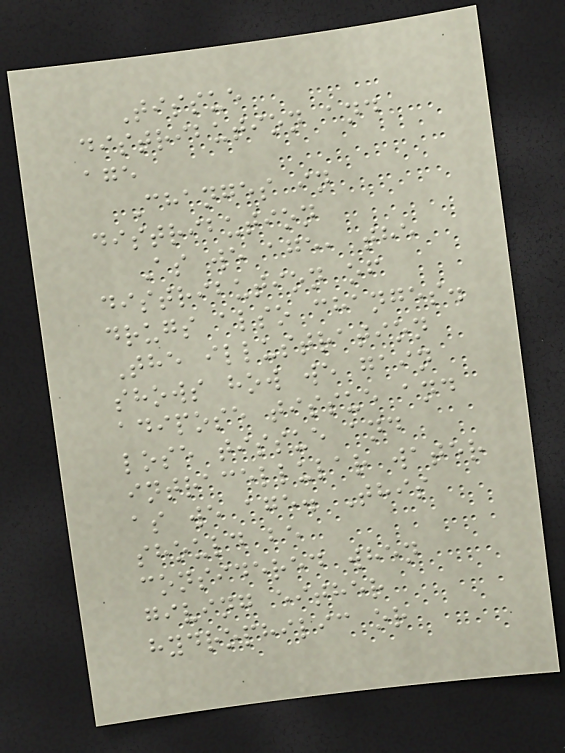Tissue
distribution and
age
Changes in
distribution
As we age, the
distribution of
drugs also changes.
The illustration
shows how we gain
adipose tissue and
lose tissue and
intracellular water
as we age. This
should be
considered when
giving either
hydrophilic or
